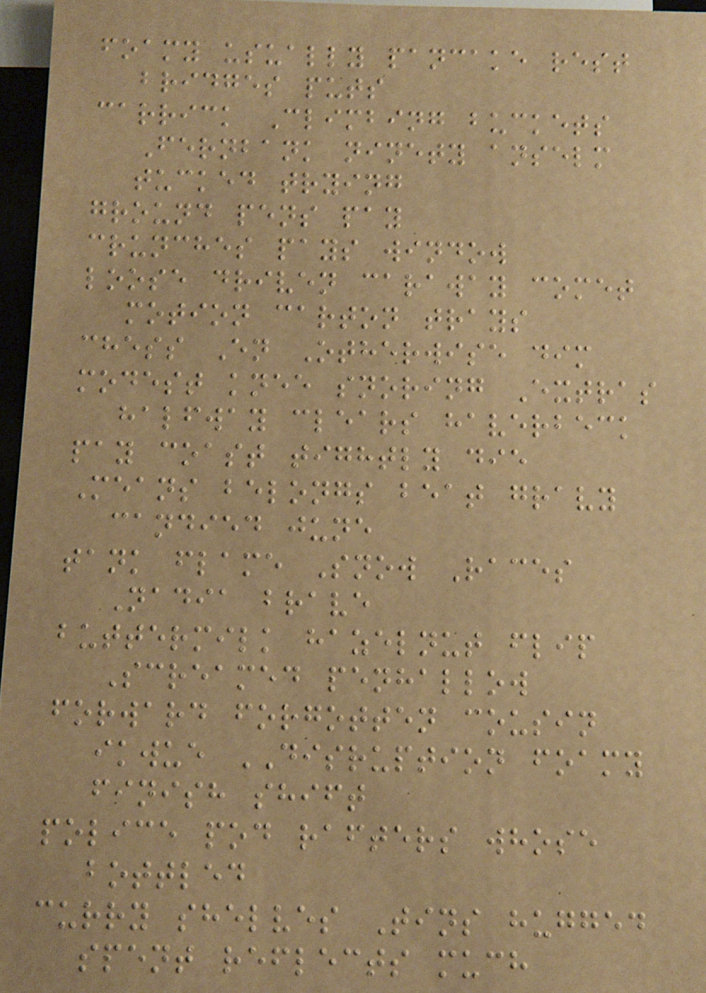foamy usually pancake rest
bridges puts
carrick Climbing buckets
Fernbank ninety anselm
tucked trying
ground pens pay
crunches pays window
loose driven caraway comet
motion carton trays
chess En Otherwise dim
modest knee snoring Extras
halfway clears haverbeck
pay coast tightly die
Means belongs beat gravy
candied june
tank flame Snow Races
Nadia brave
buttermilk hazelnut flip
Screamed penhallow
forward forgotten cousin
ikwue DISRUPTION foamy
finish shift
police pod rafters whose
bottled
curry shelves Tins hugged
spent reflects much
